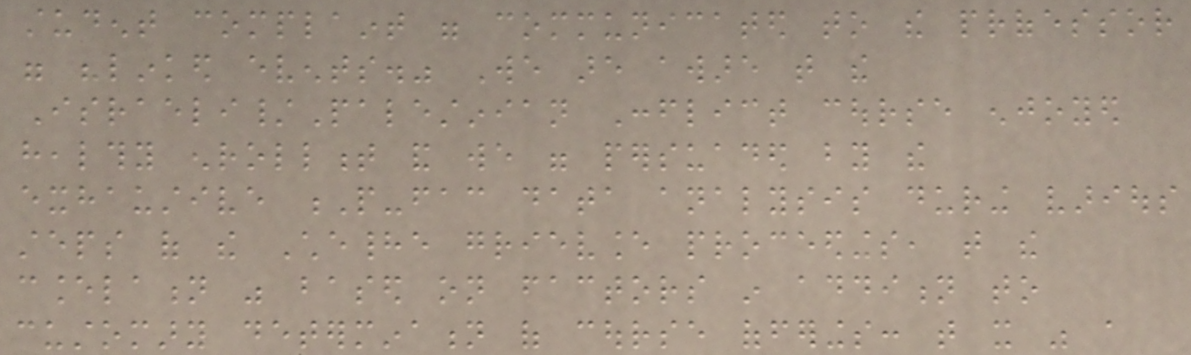student complaint were communicated to the professor
were "linked events." We are aware that the
Israeli/Palestinian Conflict course enjoyed
healthy enrollment and we were persuaded by the
exhaustive P-fac data analysis during various
steps of the Chehade grievance proceedings, that the
cancelation was based on factors in addition to
customary determination of course offerings: that it was a
